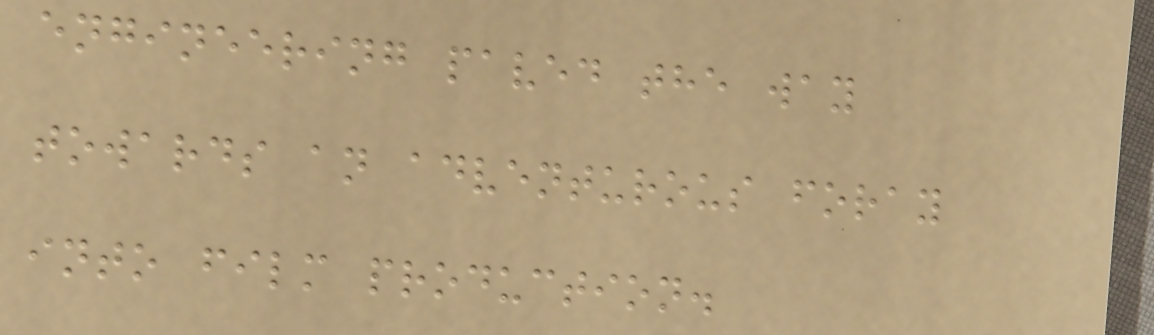engineering paved the way
towards an adventurous foray
into film production.
